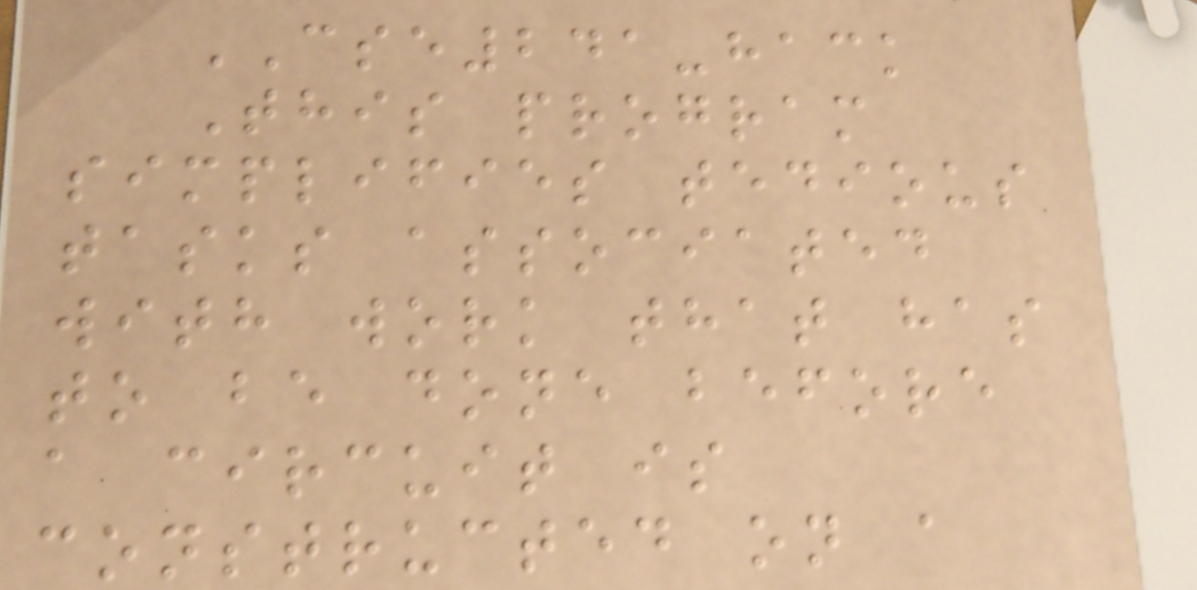CSE241-hack
This program
simplifies tedious
tasks associated
with work that has
to be done before
a circuit is
constructed on a
